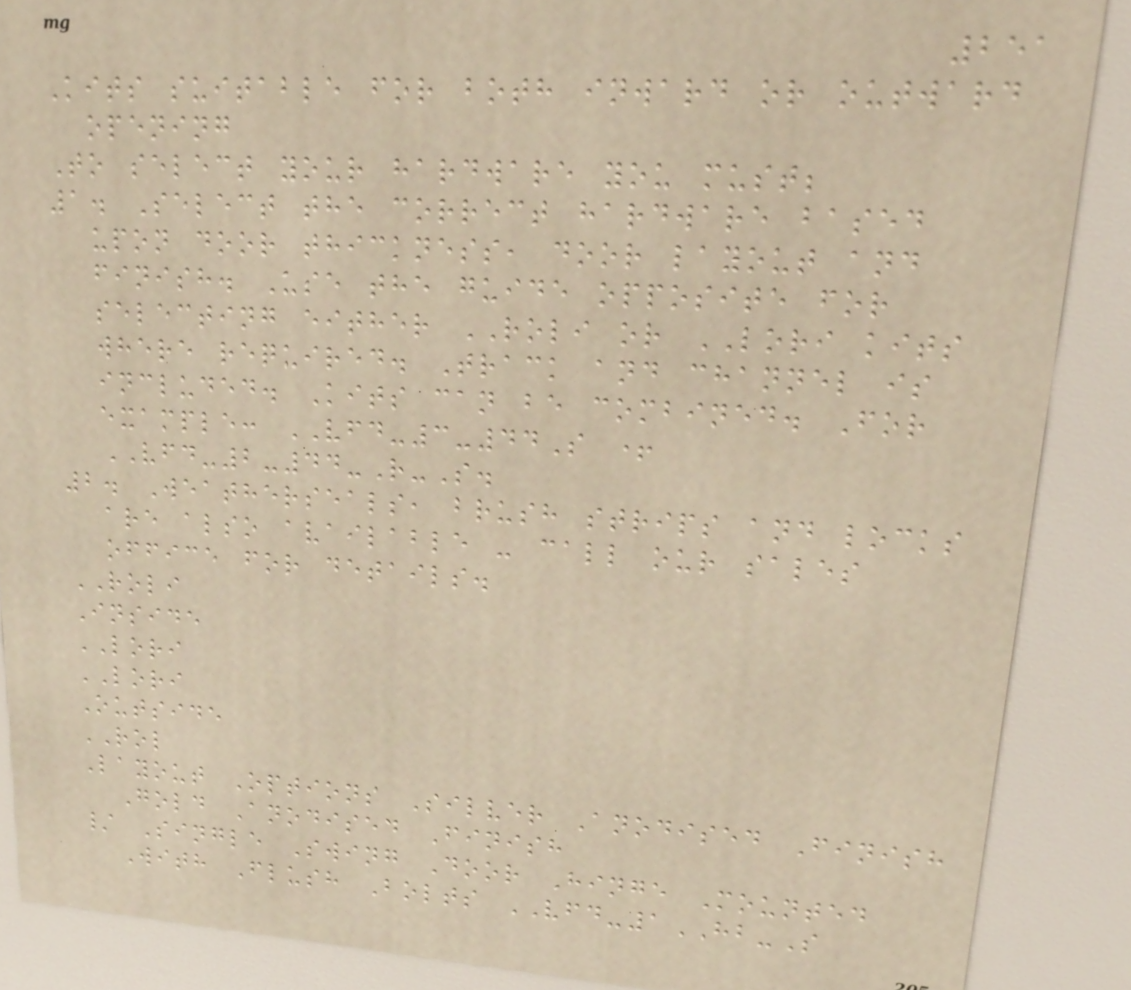251
Kits suitable for both inward or outward
opening
To select your hardware you must;
1. Select the correct hardware based
upon door thickness, door layout and
finish. Use the guide opposite for
selecting either ROLI or LORI kits
where required. Track and channel is
included. Kits can be combined. For
example: VFD-3-44S +
VFD-2-44-R-S.
2. Weatherseals, brush strips and locks
are also available - call our sales
office for details.
ROLI
Inside
LORI
LORI
Outside
ROL
Layout Options Silver Anodised Finish
Gold Anodised Finish
/ Single Swing Door Hinge Mounted
With Flush Bolts VFD-1HB-S
